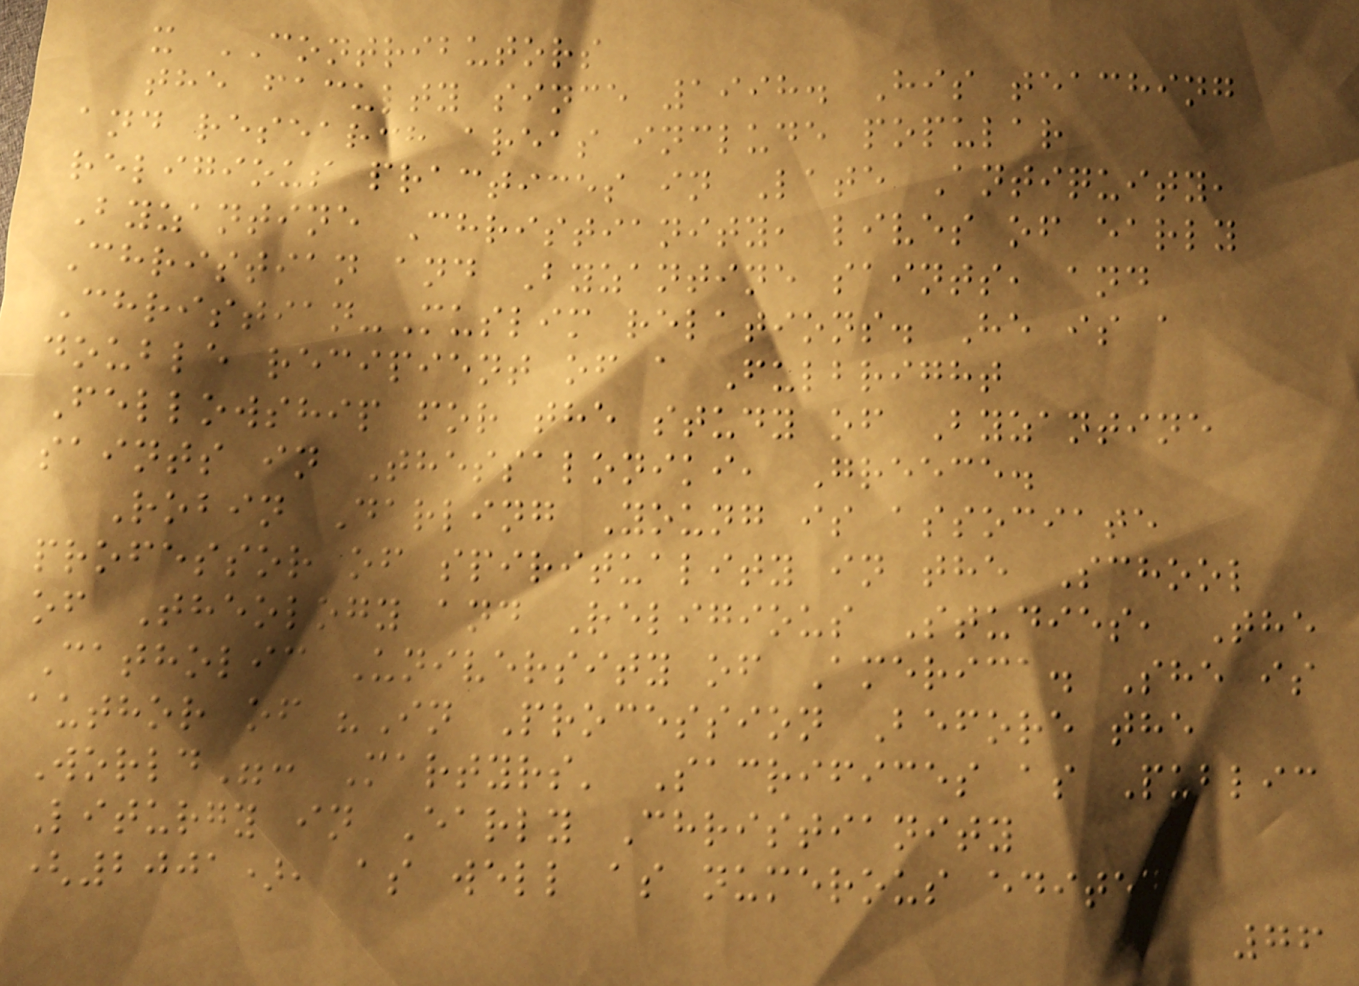x CONTRIBUTORS
the faculty since 1998. His teaching
and research areas include popular
religious practices in Late Antiquity,
Byzantine Christianity, lives of early
Christian and Byzantine saints, and
Christian-Muslim relations. He is a
double recipient of a Fulbright
Fellowship for the study of Byzantine
saints in Thessaloniki, Greece.
Robin Darling Young is associate
professor of spirituality in the School
of Theology and Religious Studies, The
Catholic University of America. She is
author of "In Procession Before the
World": Martyrs' Sacrifices as Public
Liturgy in Early Christianity
(2001), as well as numerous edited
76
